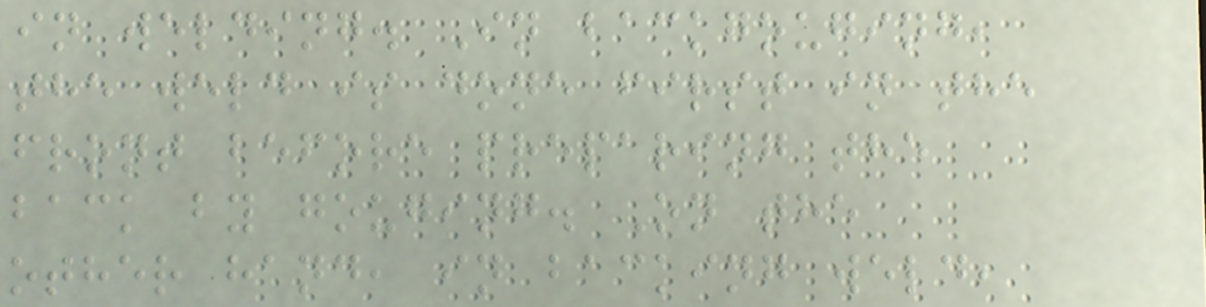in welding. In backgouging,
the weld is done first in the
front before preparing the
back by gouging. On the
other hand, in backing weld,
